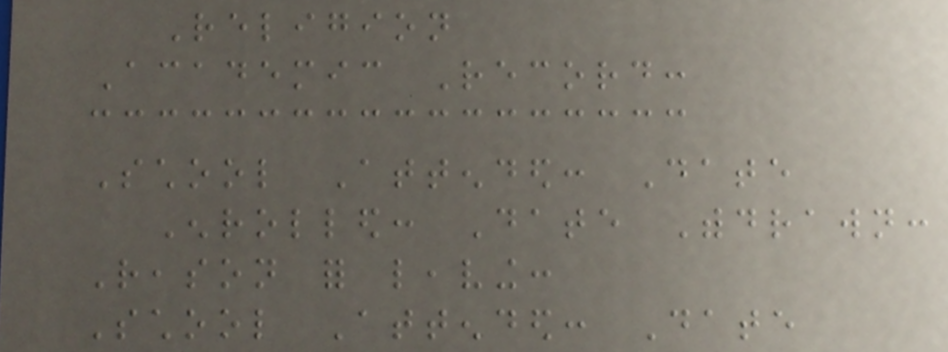Religion
Academic Record:
School Attended: Date
Enrolled: Date Withdrawn:
Reason for leaving:
School Attended: Date
